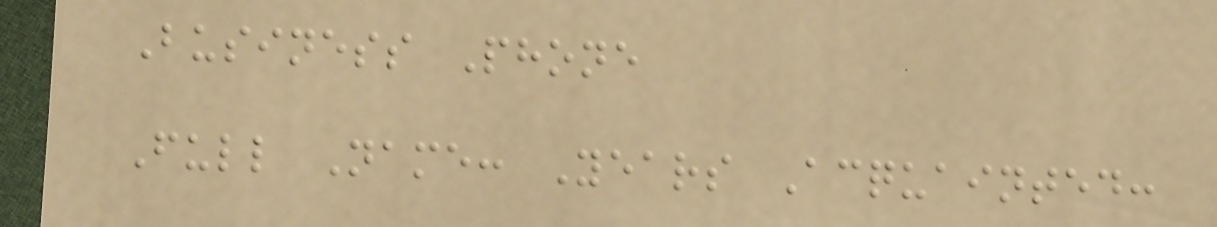Business Phone
Full Name: Years Acquainted:
